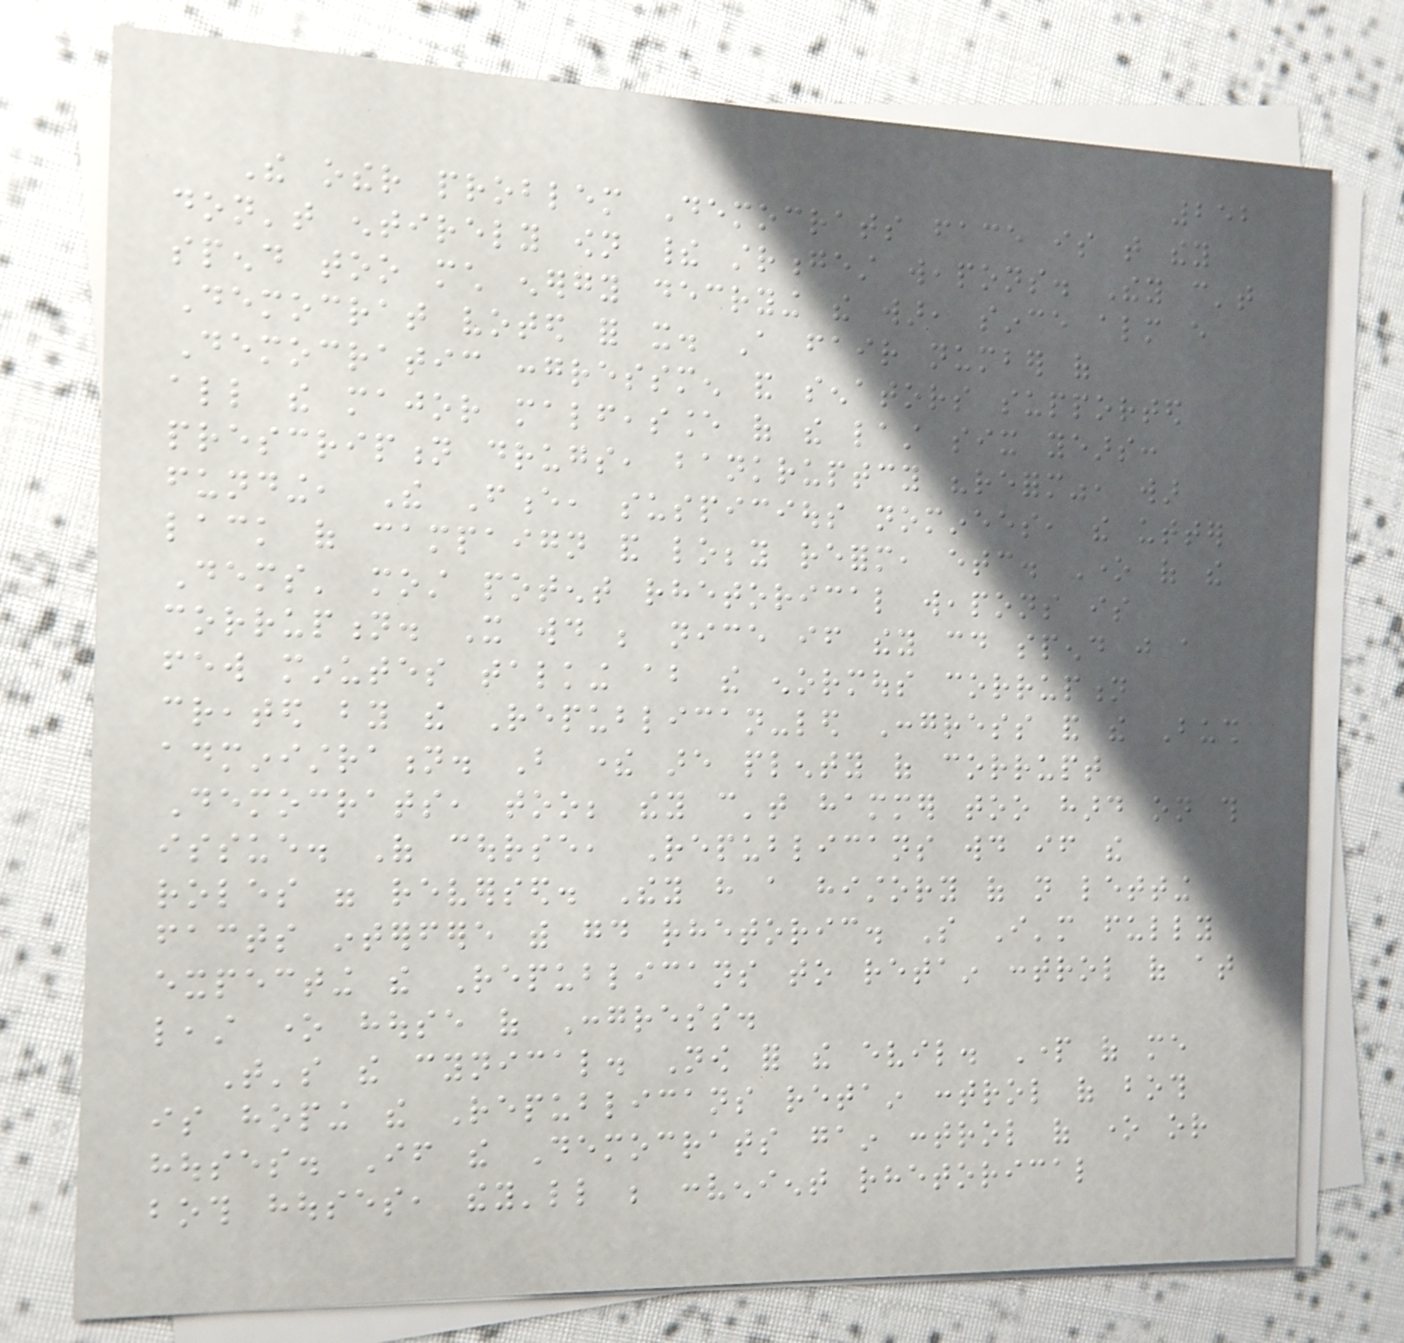252
The other problem Democrats face is that they
don't entirely own their strongest weapons. They can't
spend too much energy decrying the war, since almost every
Democrat voted for it. A fair number of
Democratic congressmen and senators supported
all the major malfeasance of the last six years:
prescription drugs, bankruptcy "reform", war
funding, The Fence, suspicious nominees, the utter
lack of campaign and lobby reform, etc. One of the
Dems' most potent rhetorical weapons is
corruption. It would be nice if they could spend just a
few minutes talking about the enormous corruption
created by the Republican-led Congress and the Bush
administration. But there are plenty of corrupt
Democrats, too; they can't hammer too hard on this
issue. Of course, Republicans would if the
roles were reversed. They have a history of not letting
facts interfere with good rhetoric. So I'm fully
expecting the Republicans to retain control of at
least one house of Congress.
That's the cynical. Now for the evil. Part of me
is hoping the Republicans retain control of both
houses. If the Democrats gain control of one or
both houses, they'll be convenient rhetorical
